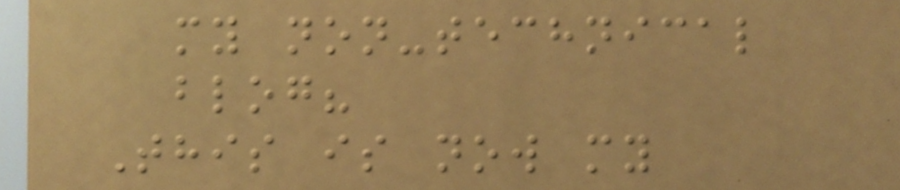my non-technical
blog?
This is now my
